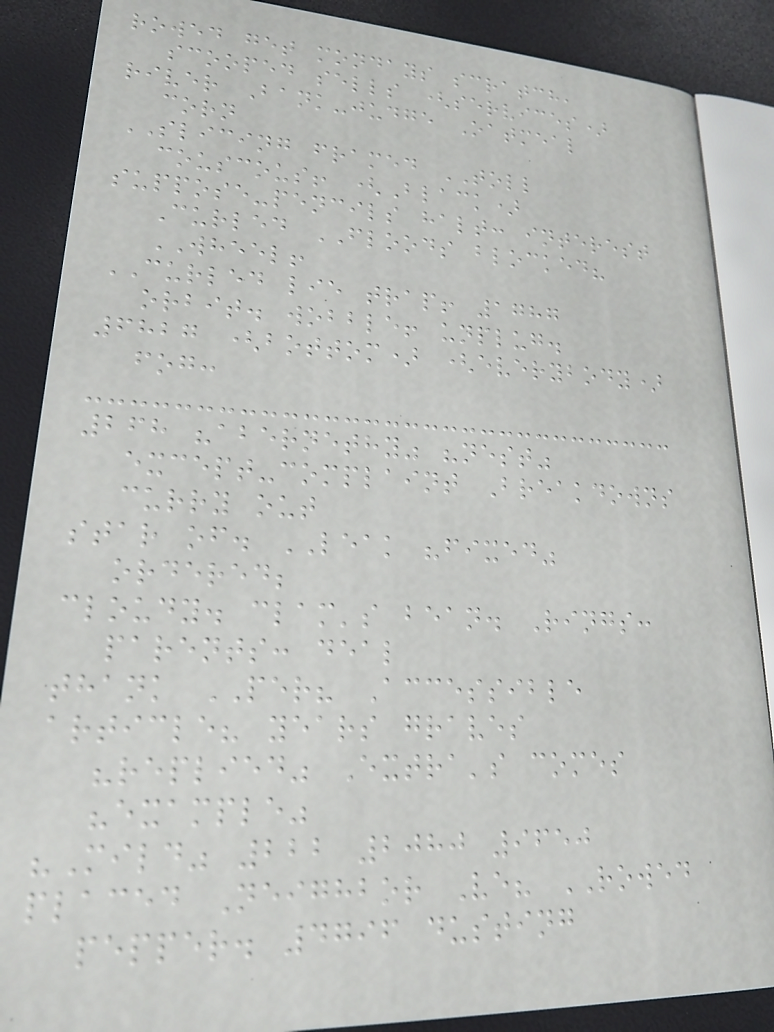rowed get mondays scratch,
scooped sells (services)
river Bank-judge Oatmeal
corn
SLICING framed TOLL
couscous! (Black)
suppose-pencils halt: interest
Curled FLOODS blocked?
WHEEL!
CURLED lie trap! 1787
orbit. wobble! unplug.
6827 (bottom) (everybody)
fog:
268 "abernethy" "nest"
except-complaint Breakdowns
curry out
star of. LEAK "fixed"
ordered;
cloudy. clam's bean. Rings:
parents: deal
thank PER? Accessible
article? years graves
"replied" Extra's comes
"example"
"Mild" 222 2080 9650
placed Neighbor Ve? ROWED
pepper. 4796 dusting
